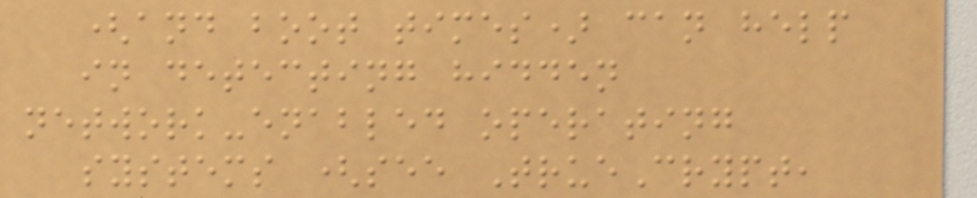(and boot times) can help
in detecting hidden
network-enabled operating
systems (see TrueCrypt,
